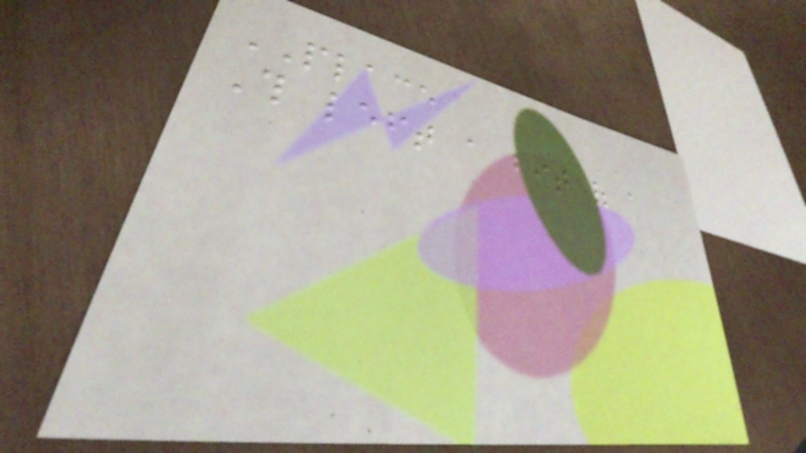PLACE
This left a bit of a
